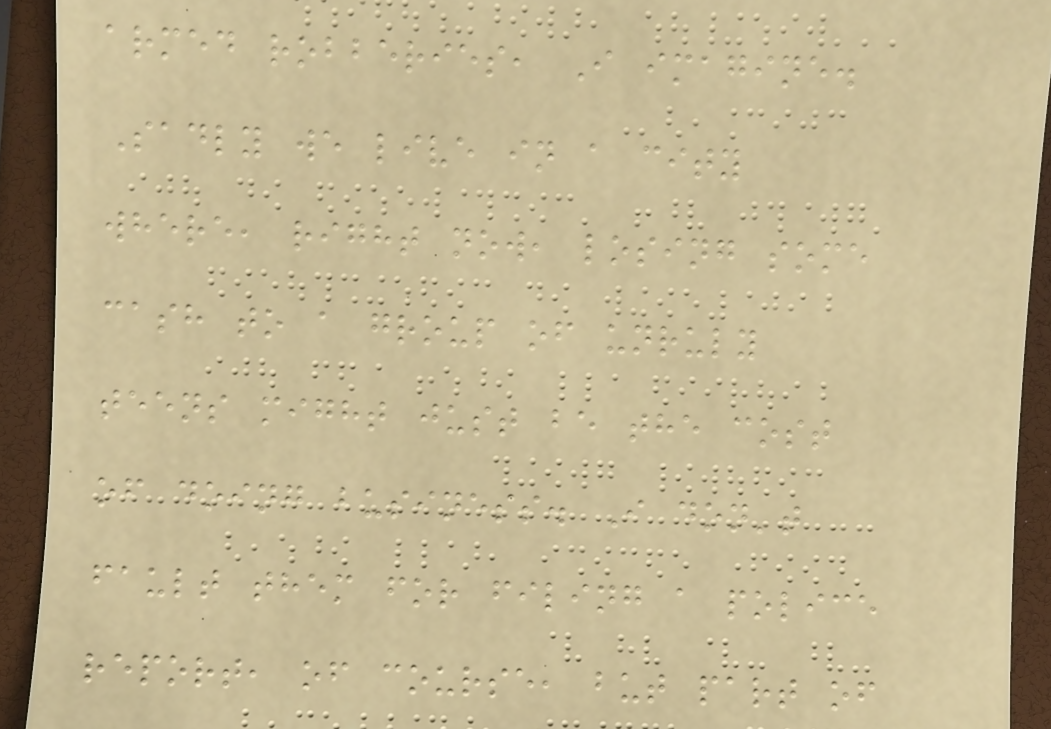armed robberies, I imagine.
Sadly we live in a city
where, right now, losing some
cash to a group of unruly
teens might just be the cost
of doing business. I don't
fault them for filing a police
report, of course, but part of
